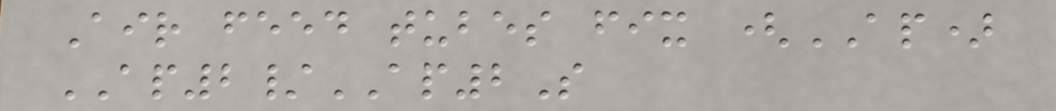Air feed tubes fix (AP)
AP2/AP2S
